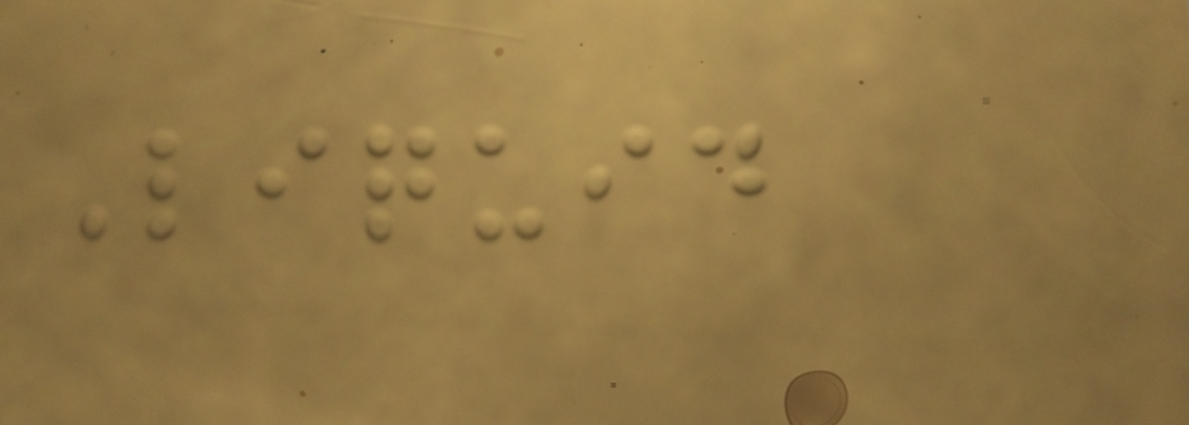Liquid
